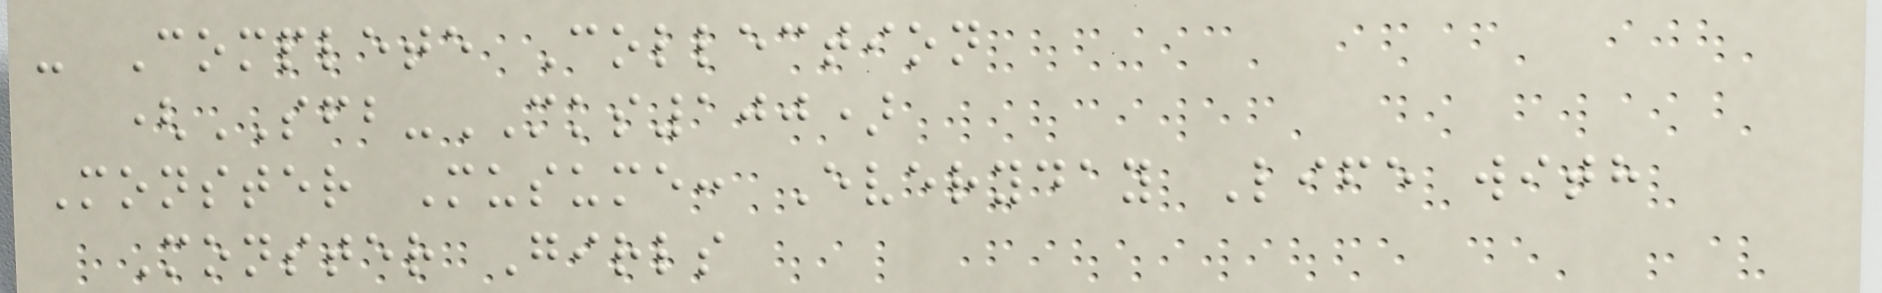- Complete Collection
(SFB-MKS100)
Monster Musume: Everyday Life with
Monster Girls
